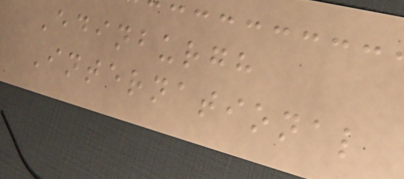Edinburgh
International
